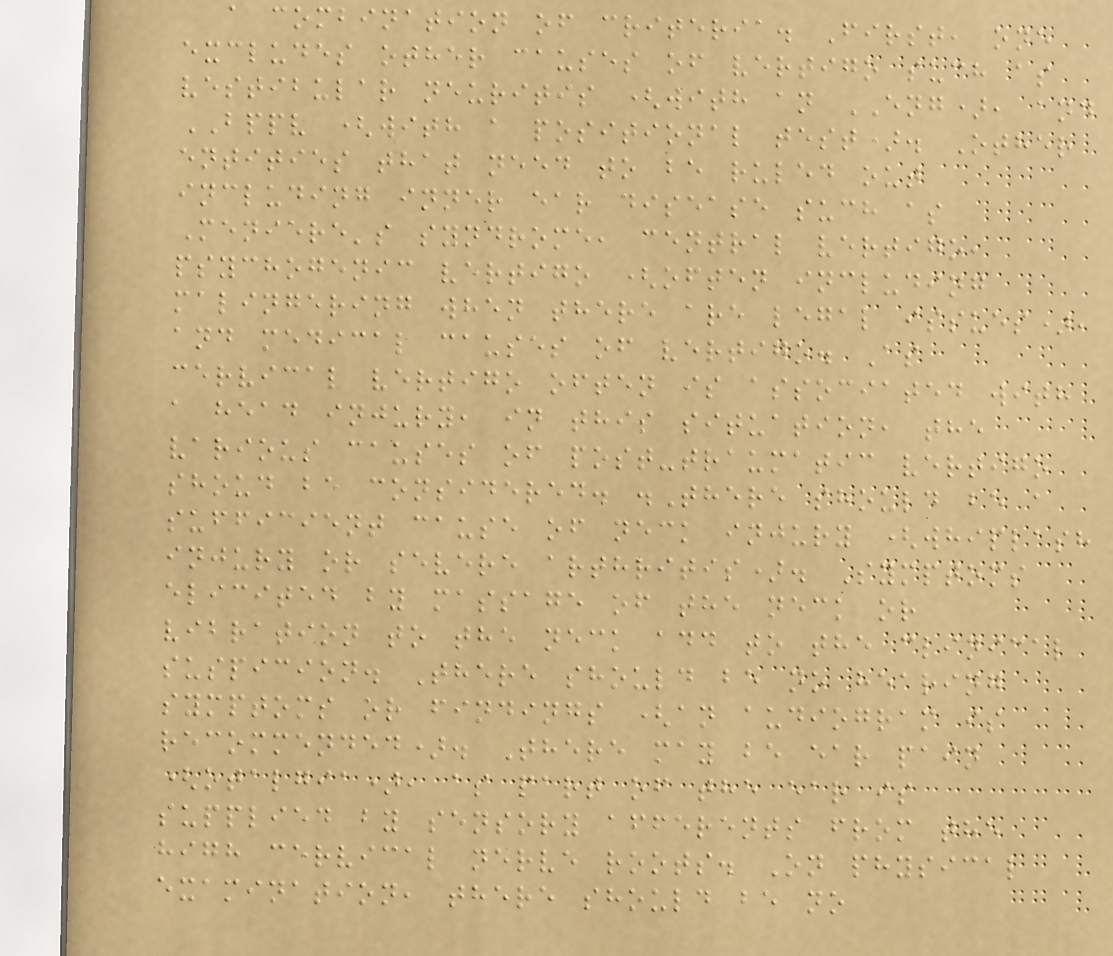a combination of criteria. First, one
excludes other causes of vertigo such as
vestibular neuritis (with an ENG), and
BPPV (with a positional test). Other
entities that need to be ruled out
including inner ear disease such as
Meniere's syndrome, central vertigo,
psychogenic vertigo (often including
malingering when there are legal issues),
and medical causes of vertigo. As
cervical vertigo often is associated with
a head injury, in this situation, the
various causes of post-traumatic vertigo
shoud be considered. .There should be a
sufficient cause of neck injury (whiplash
injury or severe arthritis). Symptoms
elicited by massage of the neck or
vibration to the neck add to the clinical
suspicion. There should be no hearing
symptoms or findings (an audiogram is
recommended). There may be ear pain
(otalgia), as part of the ear is
supplied by sensory afferents from the
high cervical nerve roots. On physical
examination, there should be no
